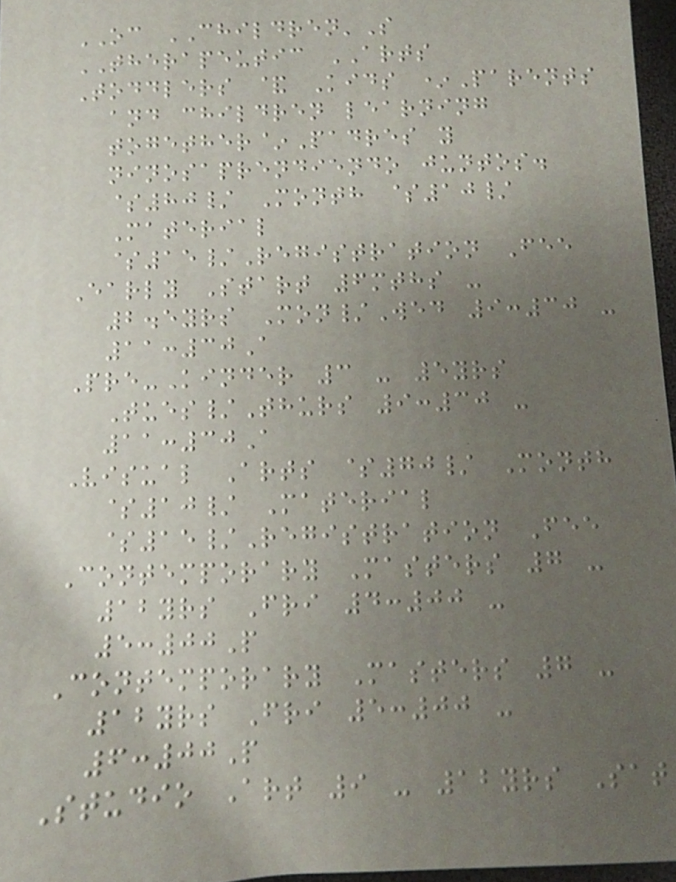OC CHILDREN'S
THERAPEUTIC ARTS
Toddlers & Kids *Parents
and children learning
together~Padres y
ninosaprendiendo juntos.
$80/ Month $10/
Material
$15/Registration Fee
Early Start 6mths -
2.5yrs Mon/Wed 9:30 -
11:30A
Pre-Kinder 3 - 5yrs
Tues/Thurs 9:30 -
11:30A
Visual Arts $70/ Month
$10/ Material
$15/Registration Fee
Contemporary Masters 7 -
12yrs Fri 4:00 -
5:00P
Contemporary Masters 7 -
12yrs Fri 5:00 -
6:00P
Studio Art 9 - 12yrs Sat
